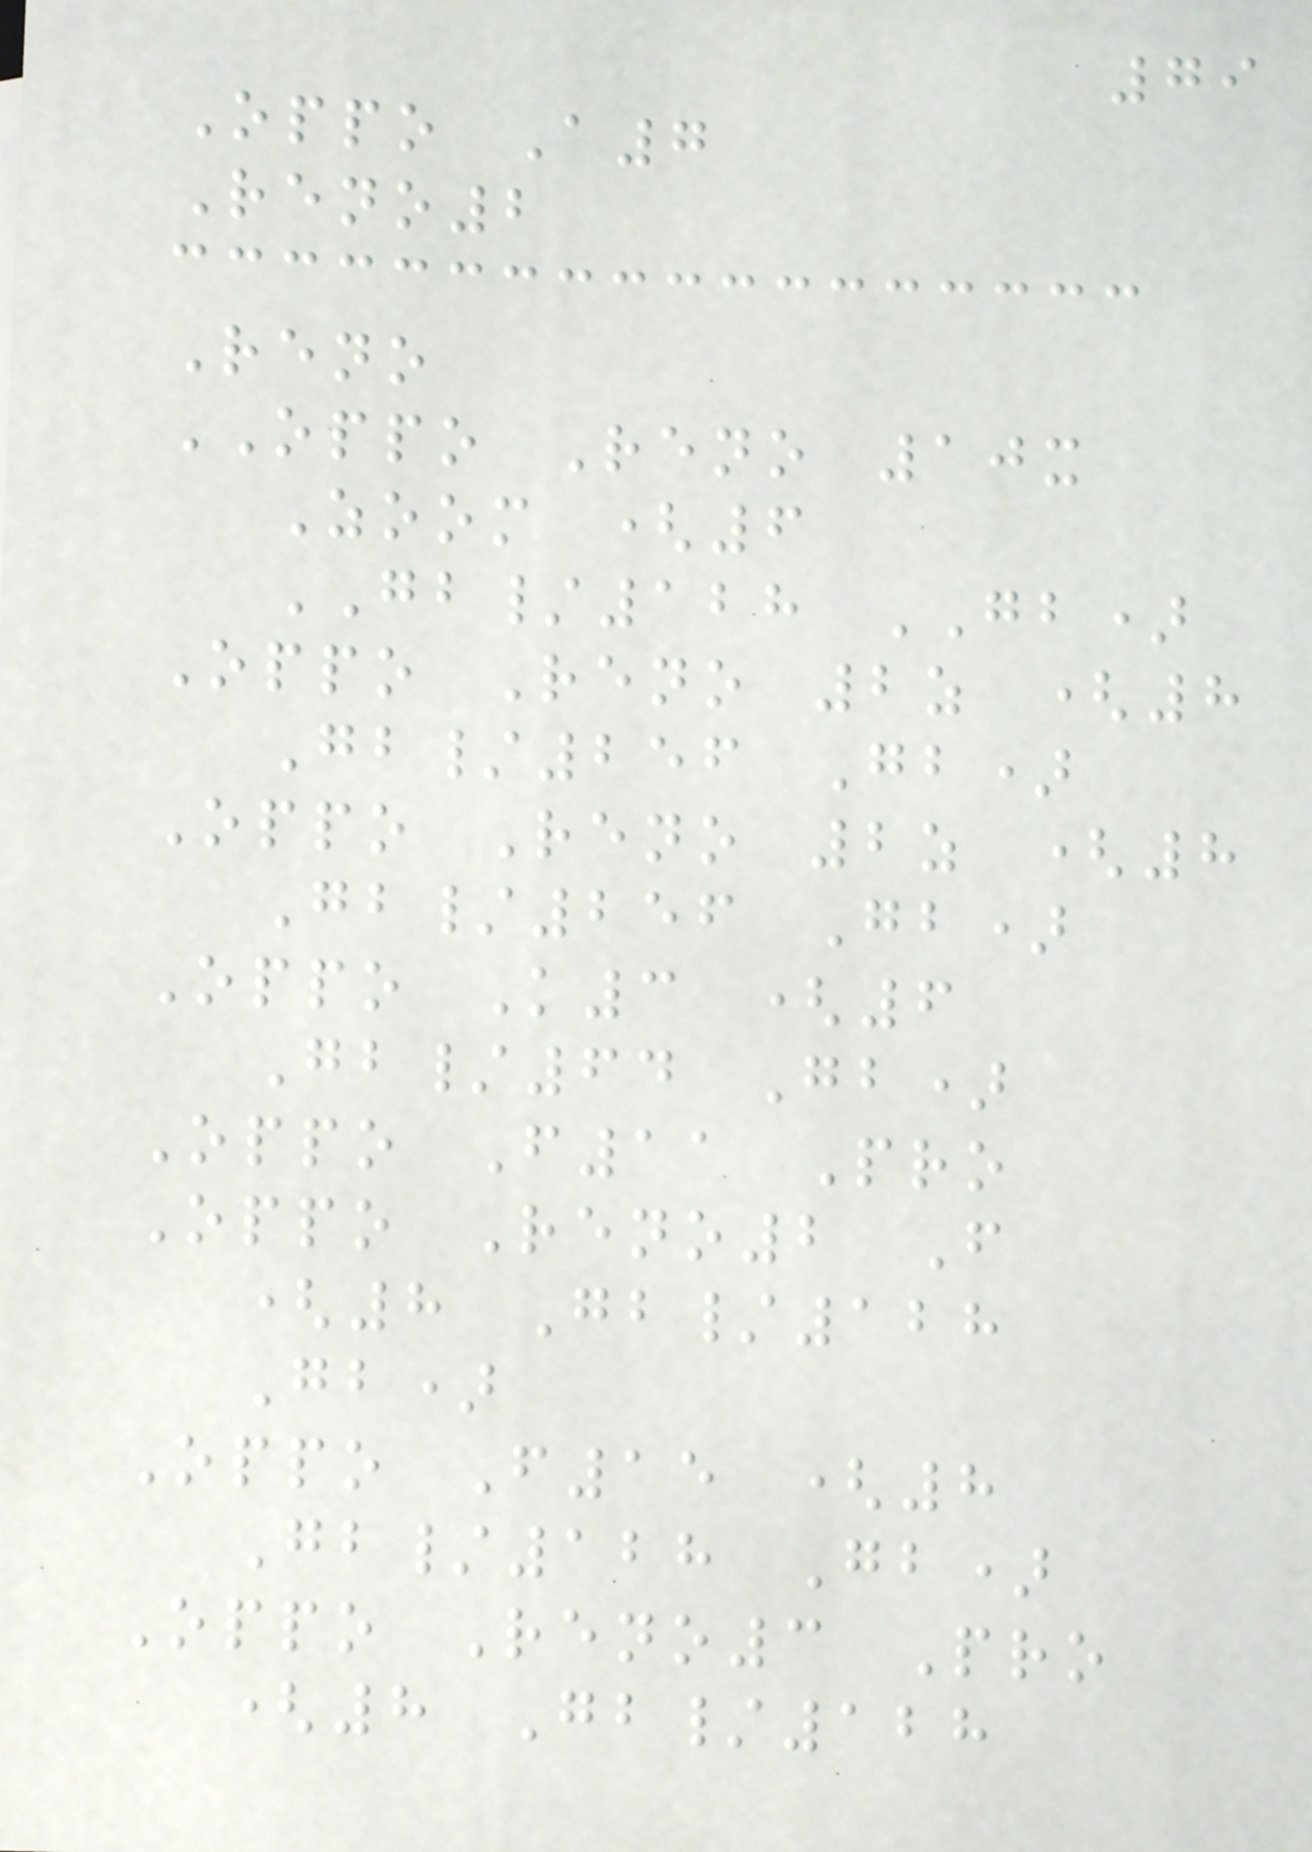79
Oppo A7
Reno2
Reno
OPPO Reno 10x
Zoom (6
GB/128 GB)
Oppo Reno 2z (8
Gb/256 Gb)
Oppo Reno 2z (8
Gb/256 Gb)
Oppo K3 (6
Gb/64 Gb)
Oppo F11 Pro
Oppo Reno2 F
(8 Gb/128
Gb)
Oppo F15 (8
Gb/128 Gb)
Oppo Reno3 Pro
(8 Gb/128
